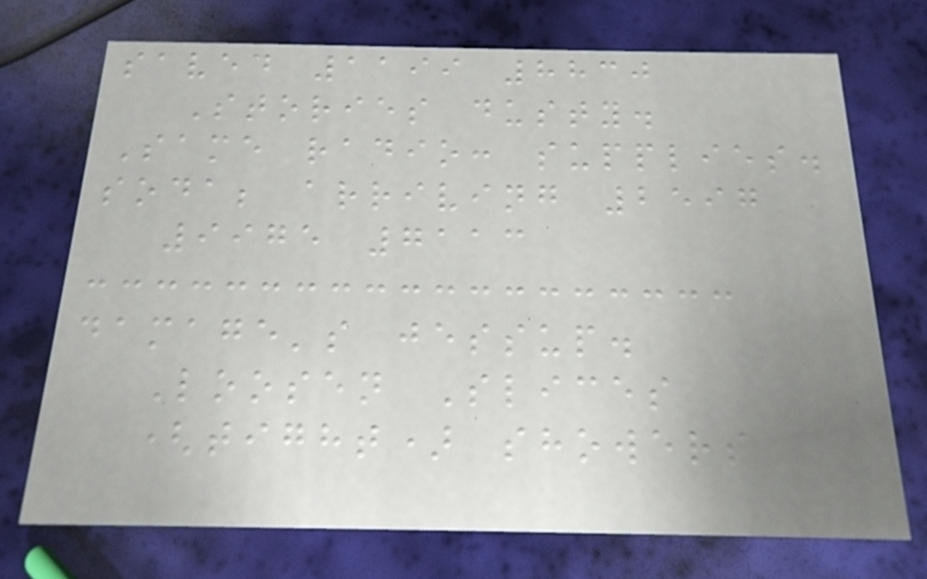saved 1199 8830
Stories dusty.
Same radio: supplies.
soda; arriving 2597
9975 7113
damage's jessup.
Loosen Slices
(tight) showers
